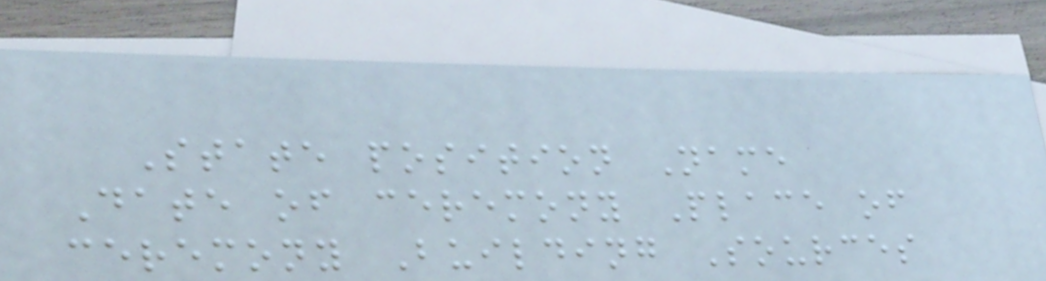State position Name
Date of ceremony Place of
ceremony Building Sources
